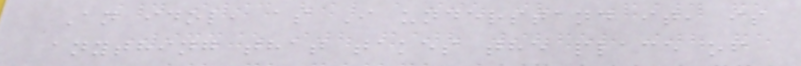An idol, as I understand it, is
anything that takes the place of
